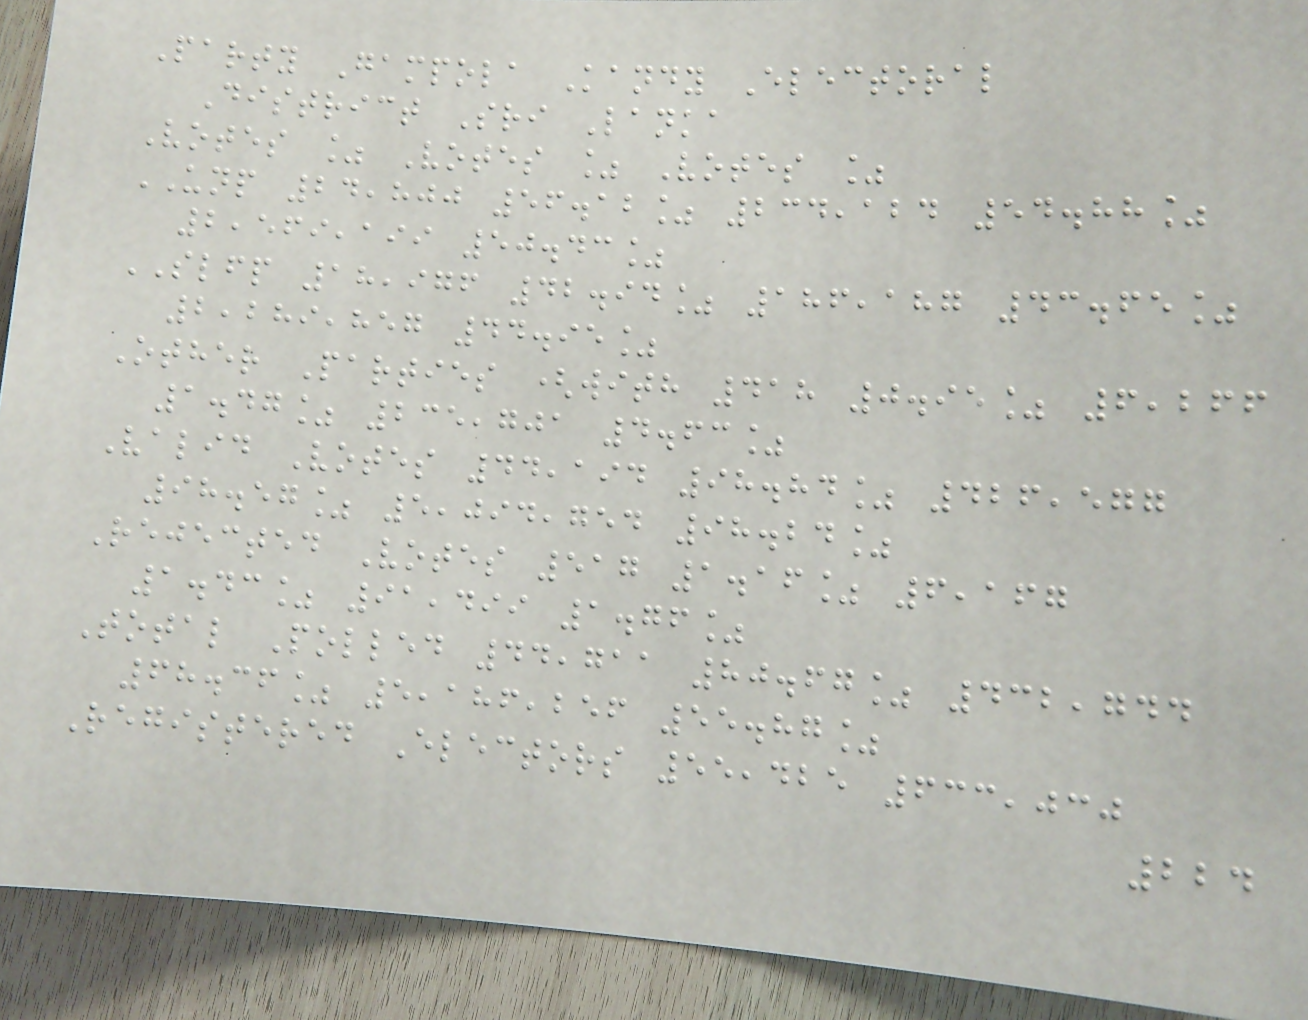Party Gampola Kandy Electoral
District Sri Lanka
Votes % Votes % Votes %
UNP 24,800 56.12% 234,124 54.88%
2,569,199 50.43%
SLFP 18,976 42.94% 186,187 43.65%
2,289,857 44.95%
Other Parties (with 418 0.95% 6,266
1.47% 235,701 4.63%
Valid Votes 44,194 98.84% 426,577
98.57% 5,094,754 98.24%
Rejected Votes 517 1.16% 6,167
1.43% 91,499 1.76%
Total Polled 44,711 80.67% 432,744
68.36% 5,186,256 55.87%
Registered Electors 55,425 633,030
224
